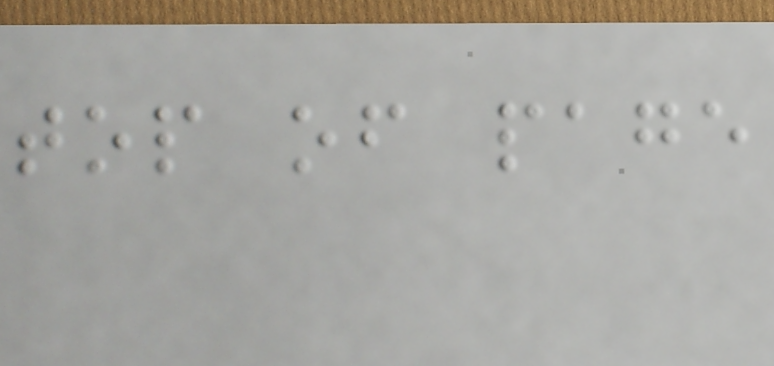top of page
